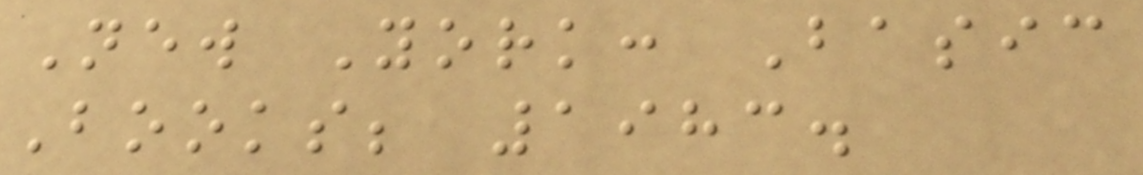New York: Basic
Books; 1983.
